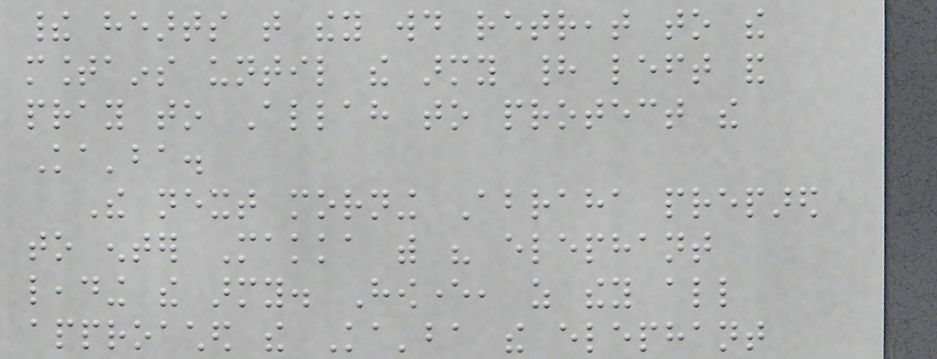their hearts that they would retreat to the
mountains until the army had left and
pray to Allah to protect the
Ka'ba.
The next morning Abraha prepared
to enter Makka with his elephant
leading the army. However, as they all
approached the Ka'ba the elephant
